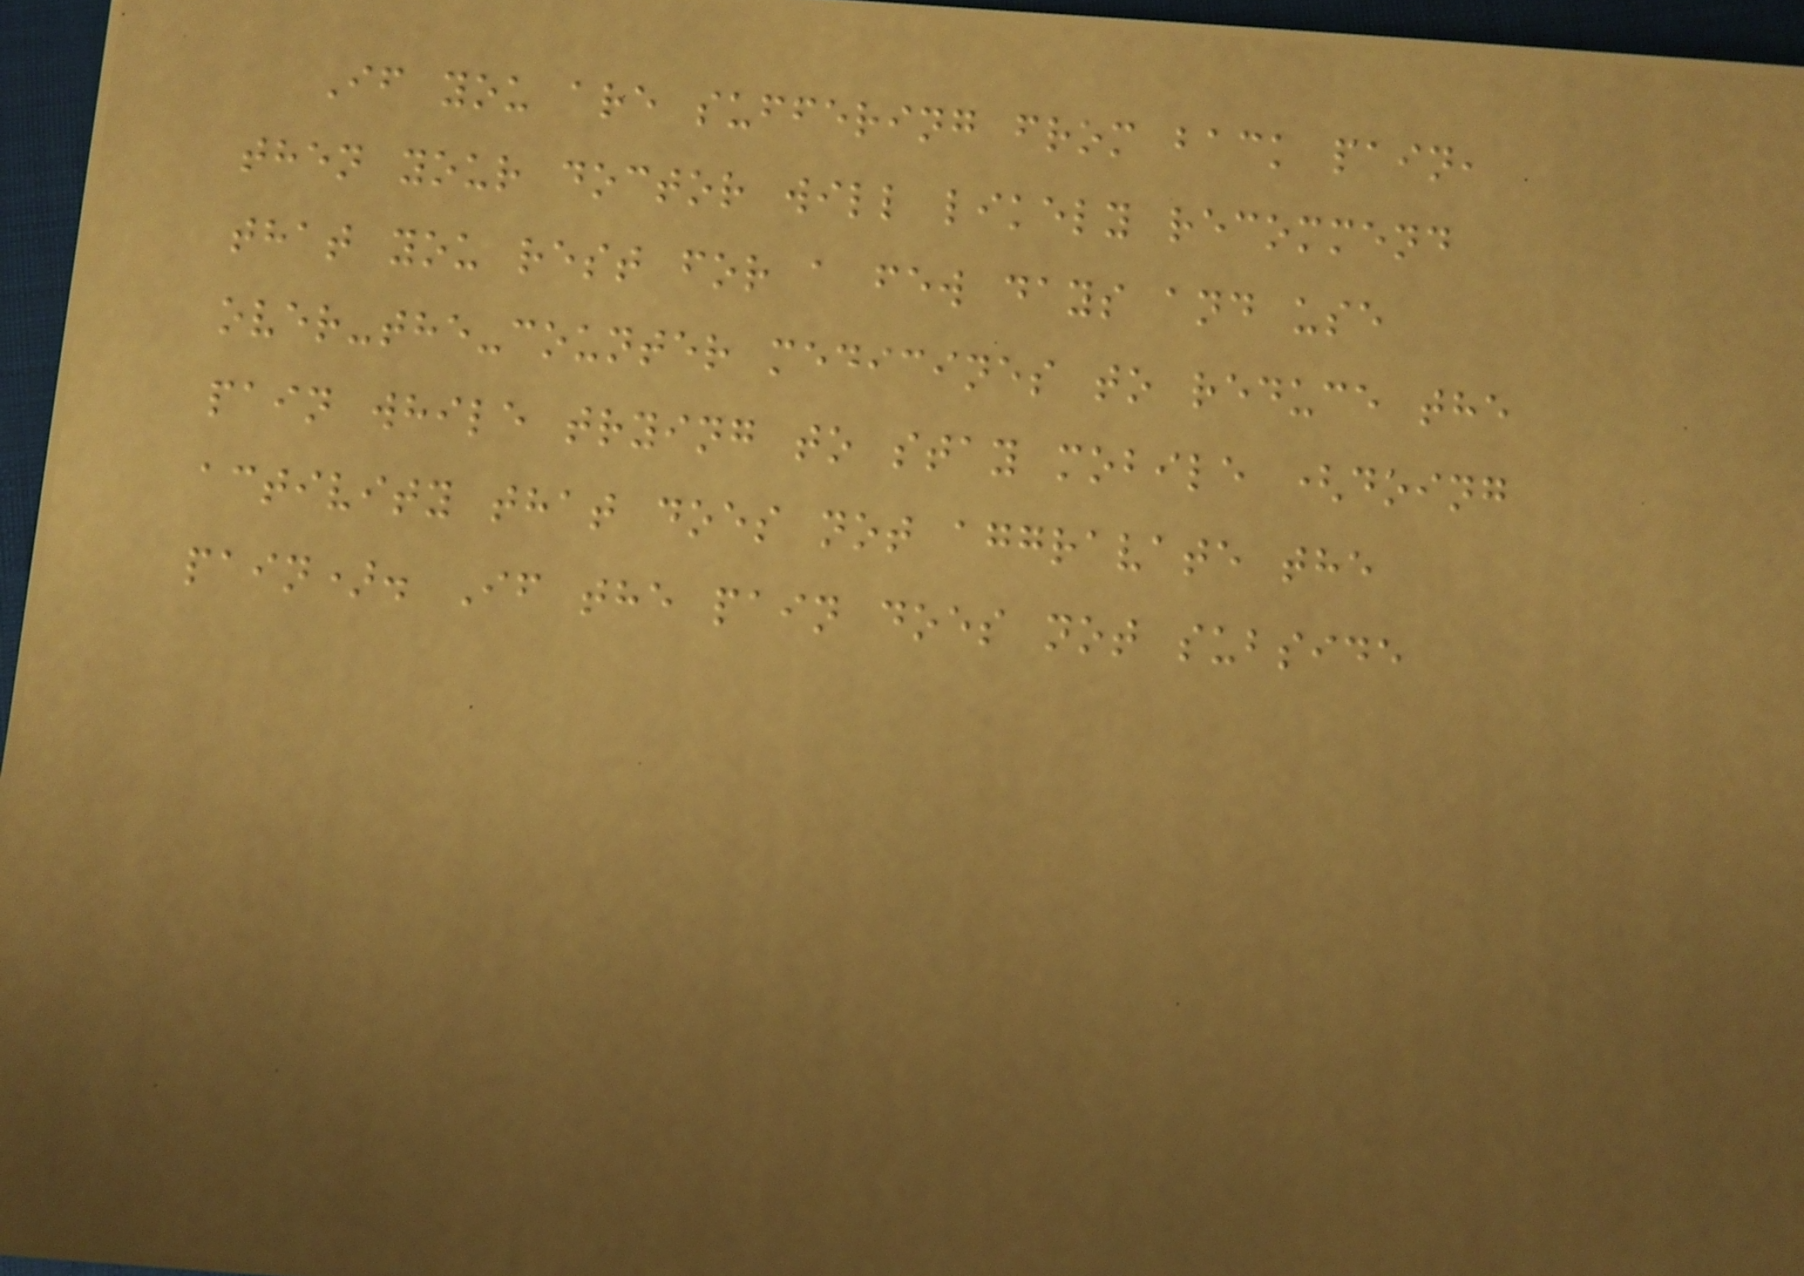If you are suffering from back pain,
then your doctor will likely recommend
that you rest for a few days and use
over-the-counter medicines to reduce the
pain while trying to stay mobile (doing
activity that does not aggravate the
pain). If the pain does not subside
